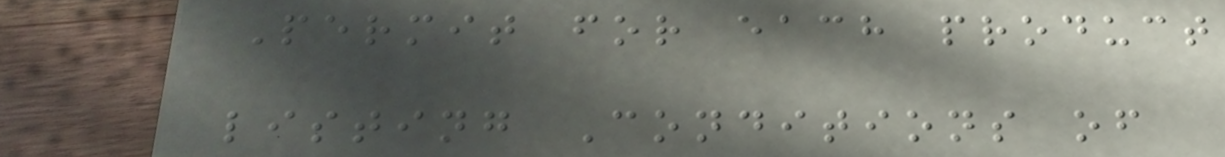Permit for each product
listing Conditions of
